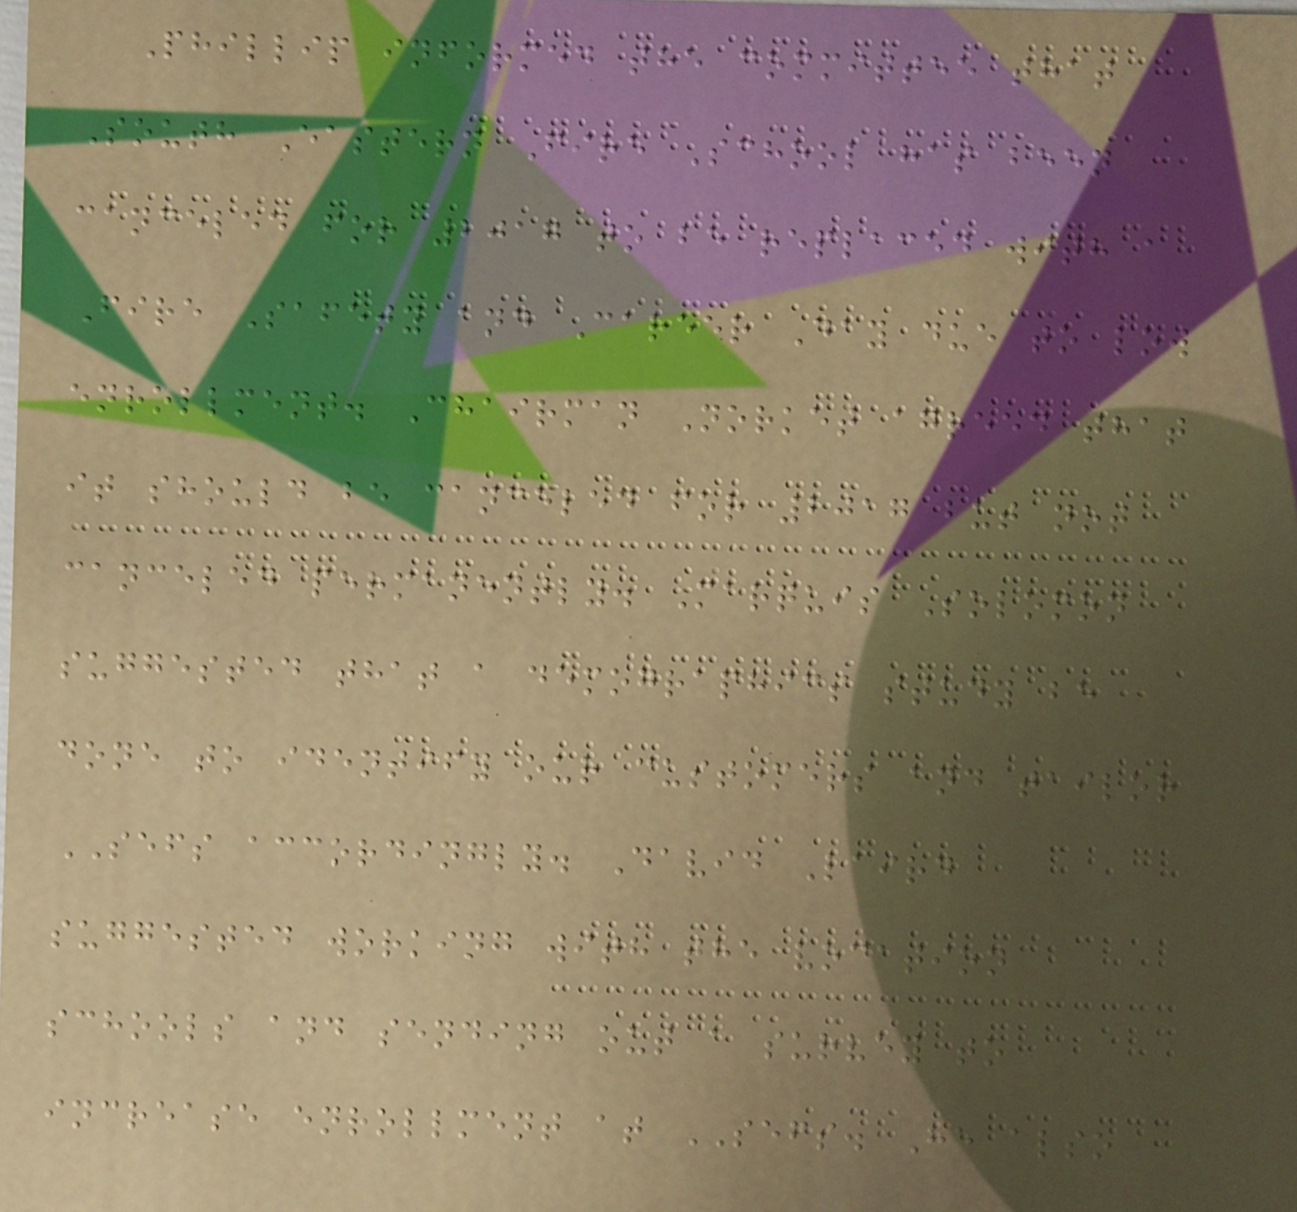Phillip informed the committee that
South Eastern Fire School has been
canceled for 2017 to be replaced with a
Fire Safety and Career Day due to low
enrollment. Chairman Norket agreed that
it should be canceled for 2017 but not
canceled permanently. Marquis Solomon
suggested that a demographics study be
done to identify our customers and tailor
SEFS accordingly. David Laird
suggested working with the vocation
schools and sending out a survey to
increase enrollment at SEFS. He also
